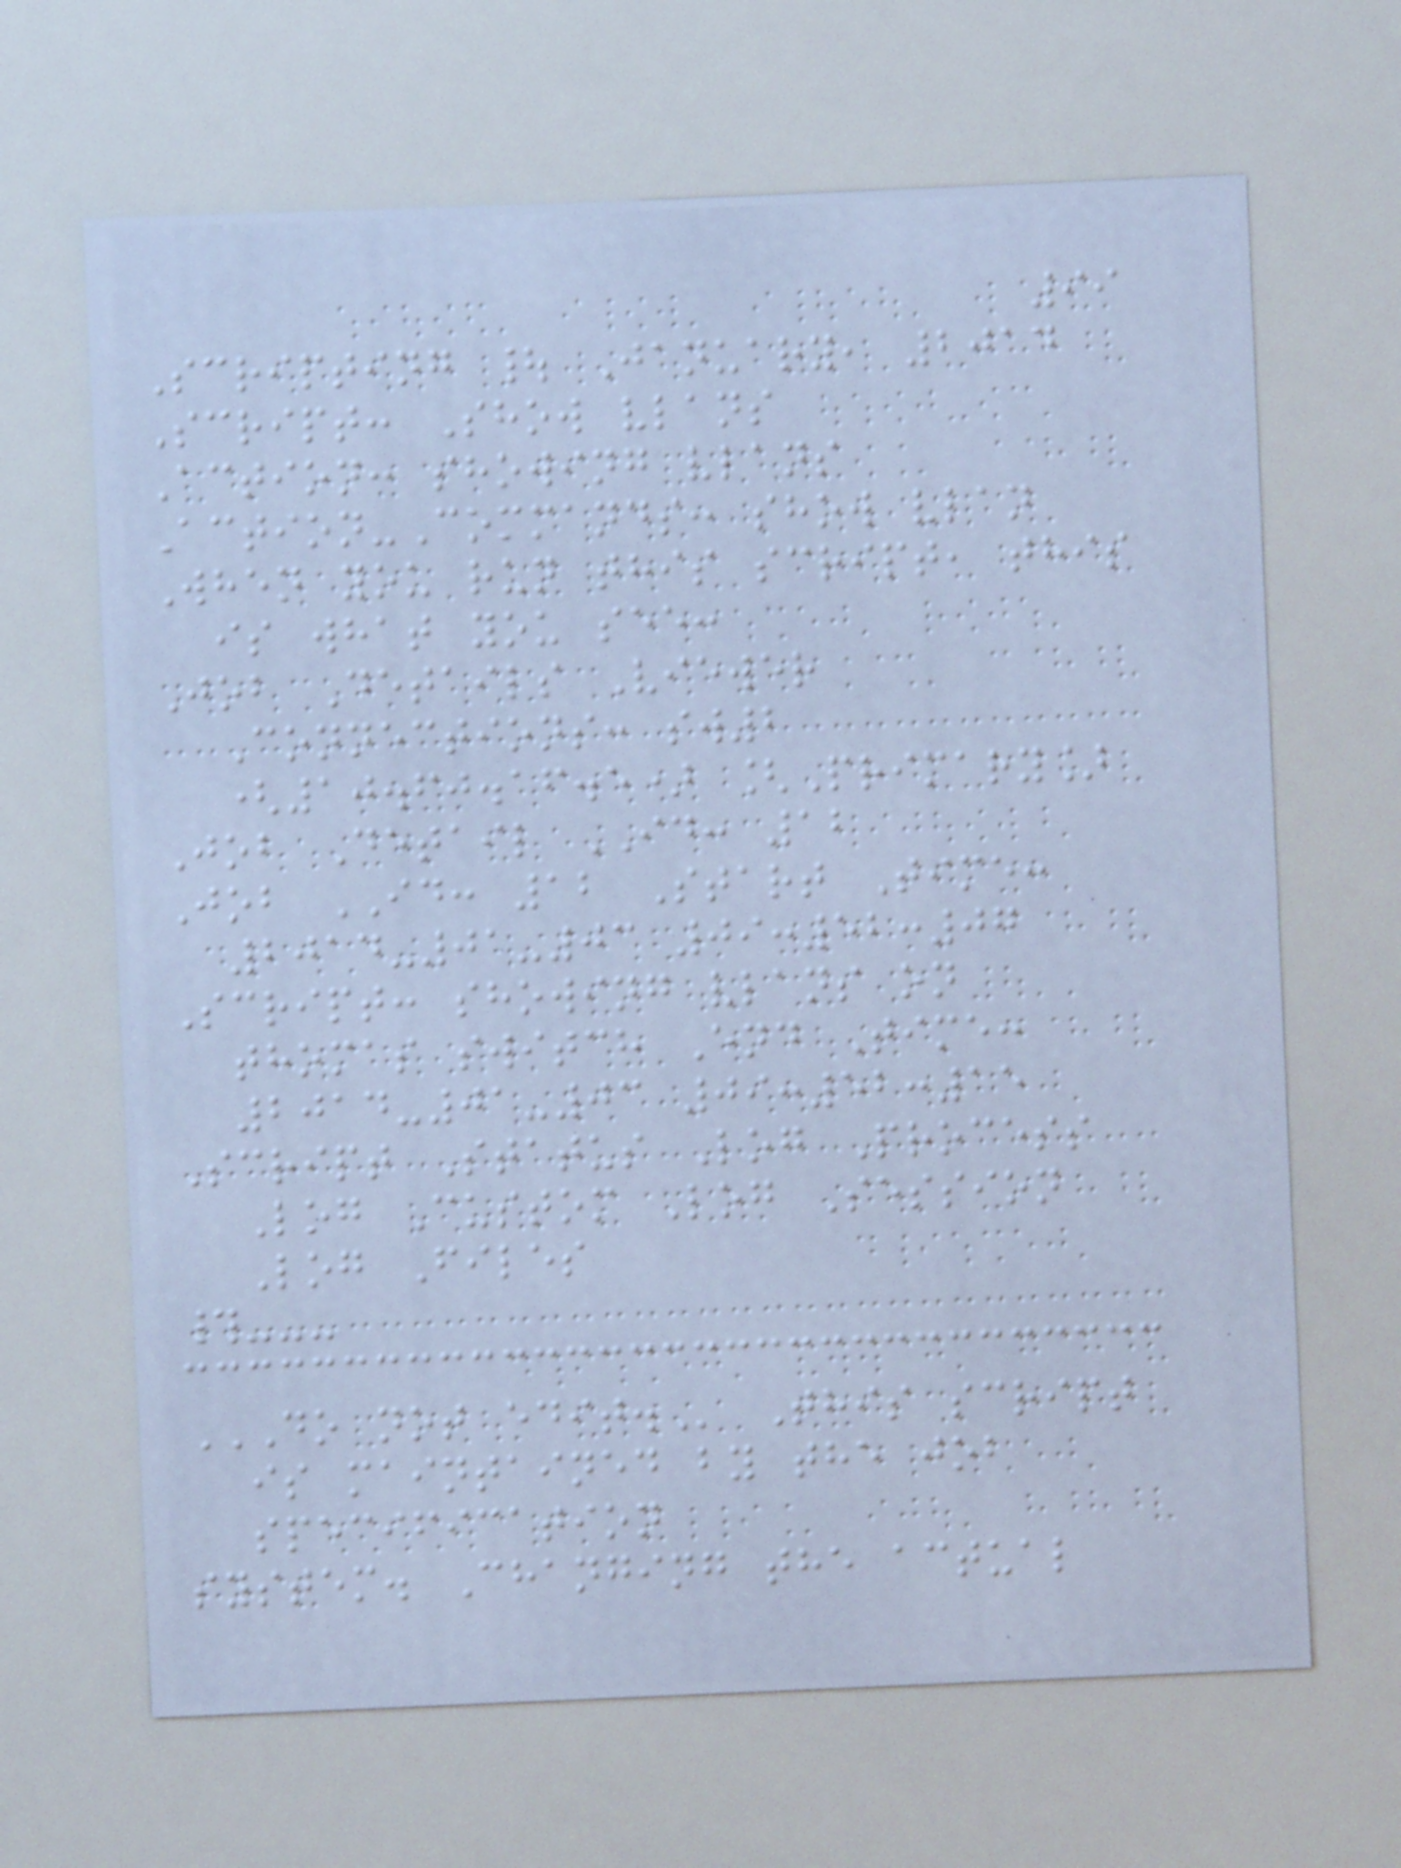99
Scripting | January, 2014
Script: Show vlans
Action: showing vlans
Action-Commands: show vlan
When you run this script, this
is what you see:
Job Details Viewer
Connections: sw2
(10.60.16.5) [Primary]
Job Detail ID: 12
Job ID: 12 Start Time:
2014-01-03 09:52:07
Script: showing vlans on
thomas switch End Time:
2014-01-03 09:52:15
Script Status Log Process
Log Custom Log Session
Log Files
#---
DO NOT EDIT. This script
is maintained by the job
specification
system. Changing the actual
